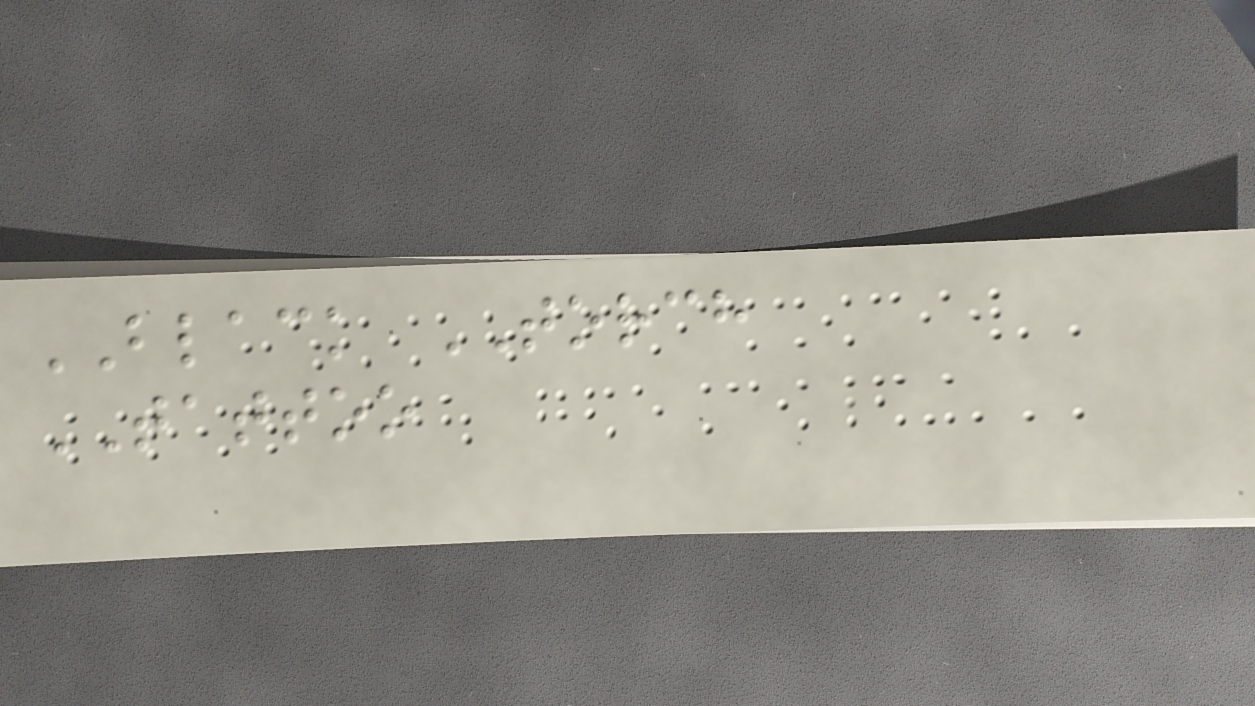BLACK TORCH
TATTOO
